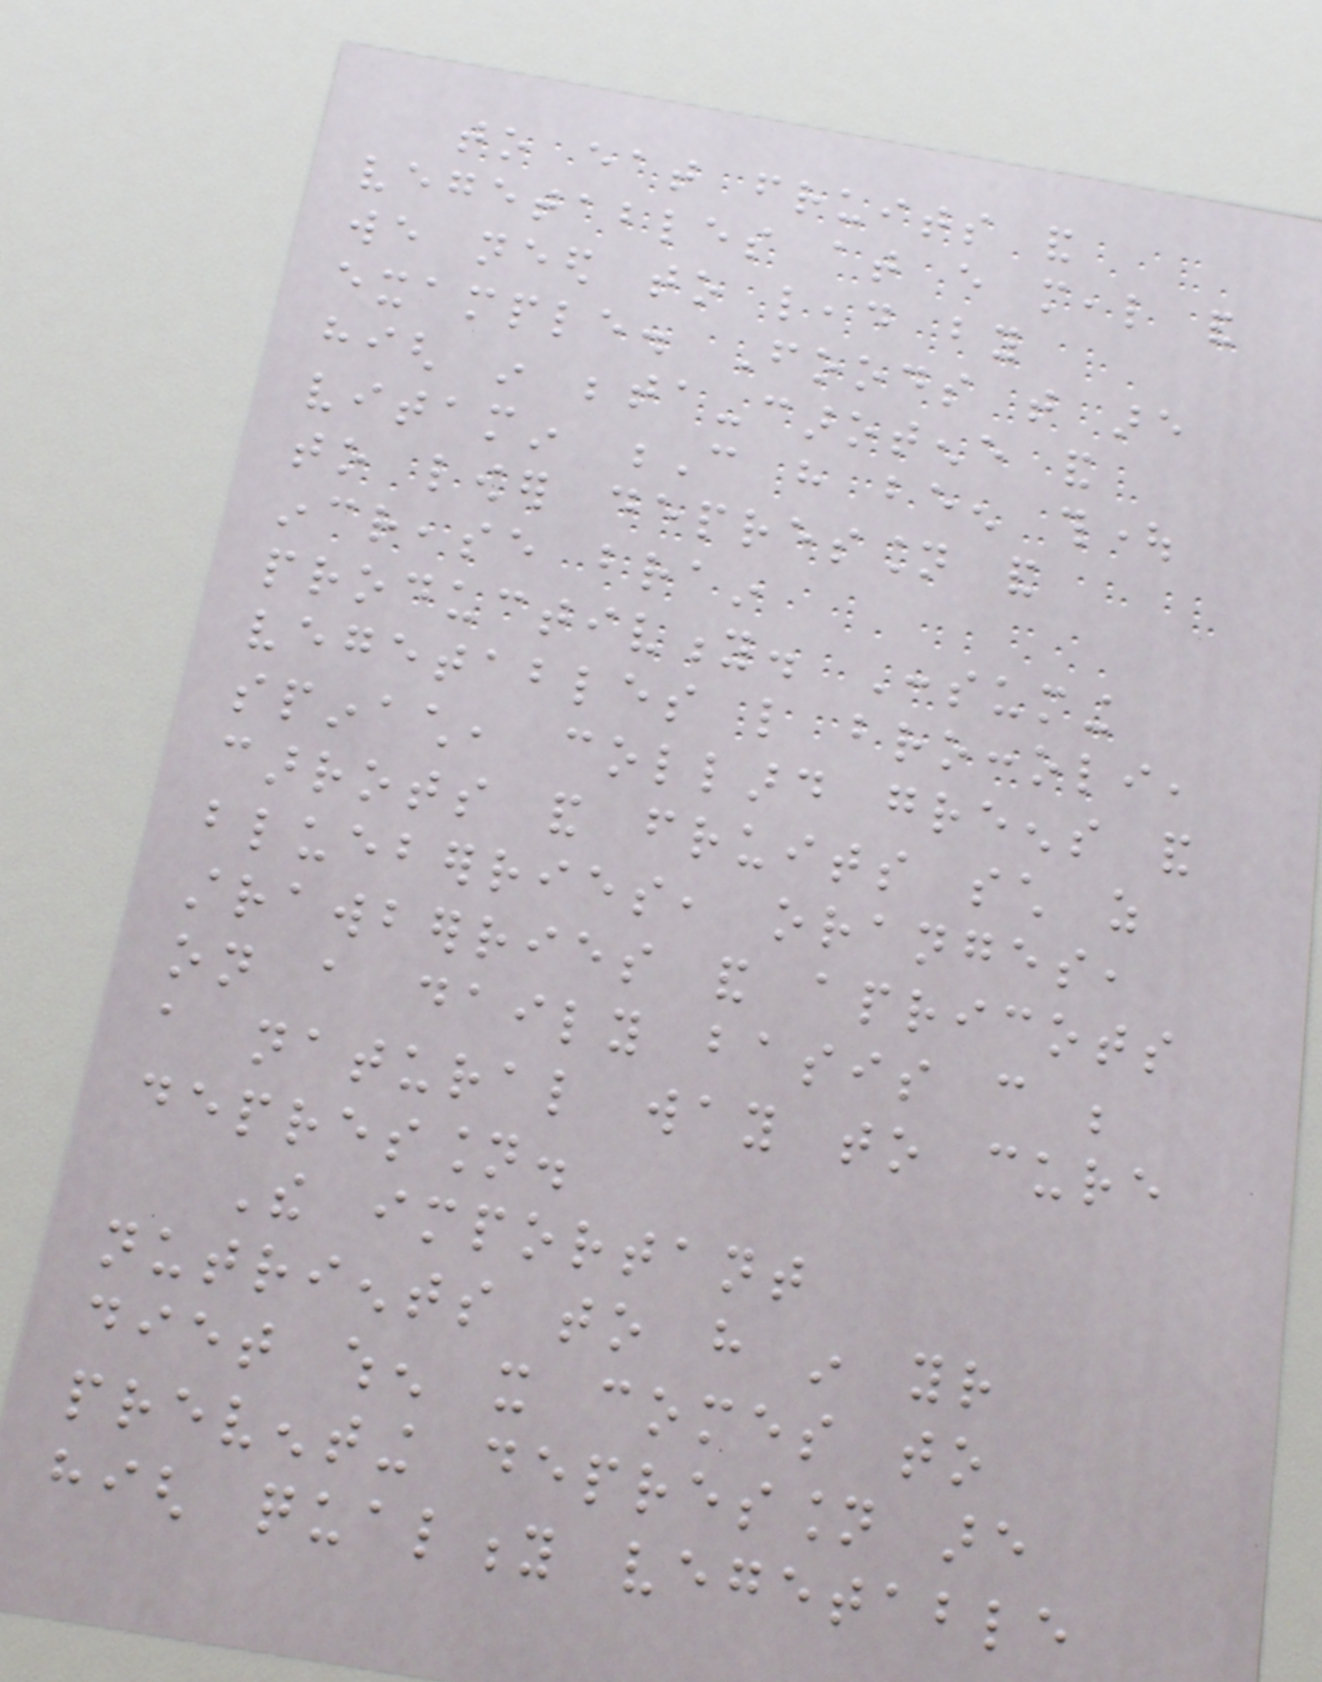to eat fruits and
vegetables at every meal and
we need to lead by
example. Foods that are
high in beta-carotene and
vitamin C have been thought
to lower depression and
increase brain
productivity. Consuming
vegetables like broccoli,
spinach, collard greens and
carrots and fruits such as
blueberries, oranges,
strawberries and apricots
on a daily basis can be
a natural way to cure
depression.
The important
nutrients to have in your
diet when it comes to
preventing depression are
high quality vegetable
